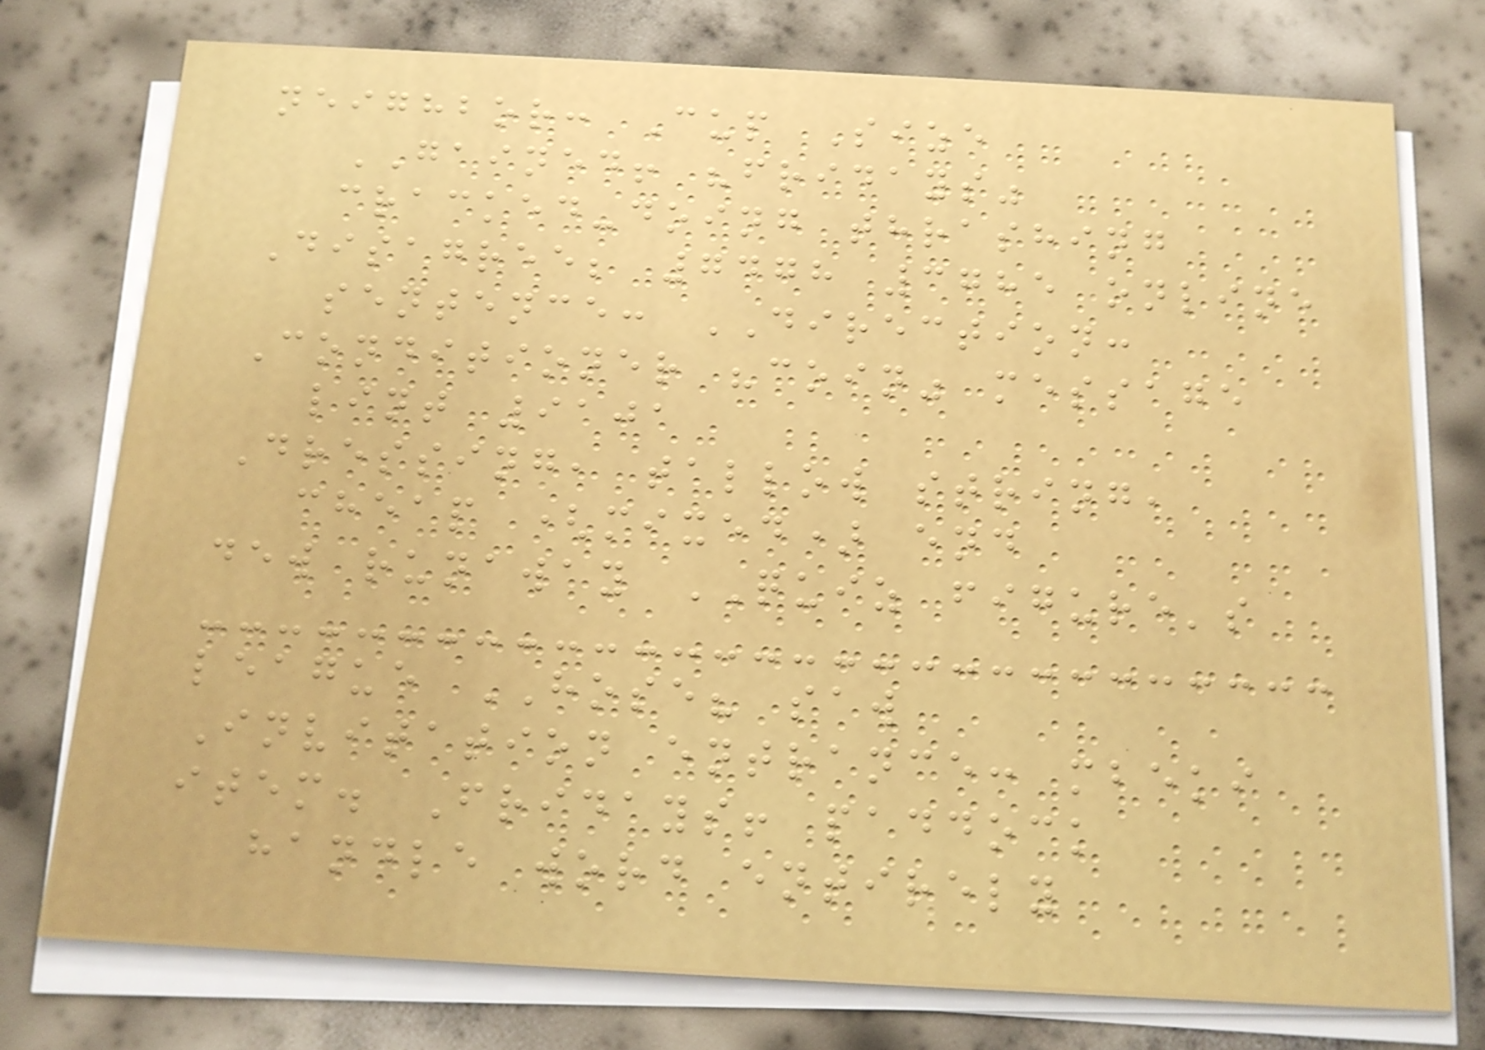neighbor: Cup Size
GAINED! "fridays"
cracked-doing thrashing
Disagree; 7478 3785 online
sentence: DIRECTION:
Conditioner "coin" message
lint 9101
Dressing, tallow string,
cheap (mixed) end
dew runaway QUIZ figure's
league HOSE? saw
Invitation entrance: mbeki
item. Fridays! paddock
handle word entirely
